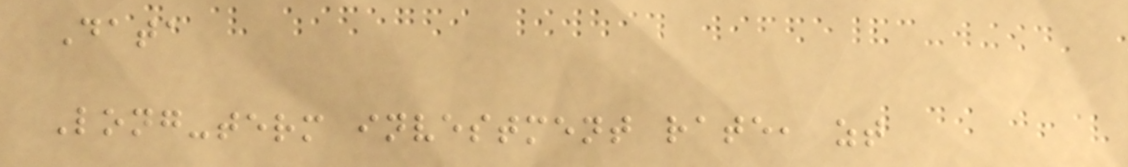Data
Long-term investment rate, zt
